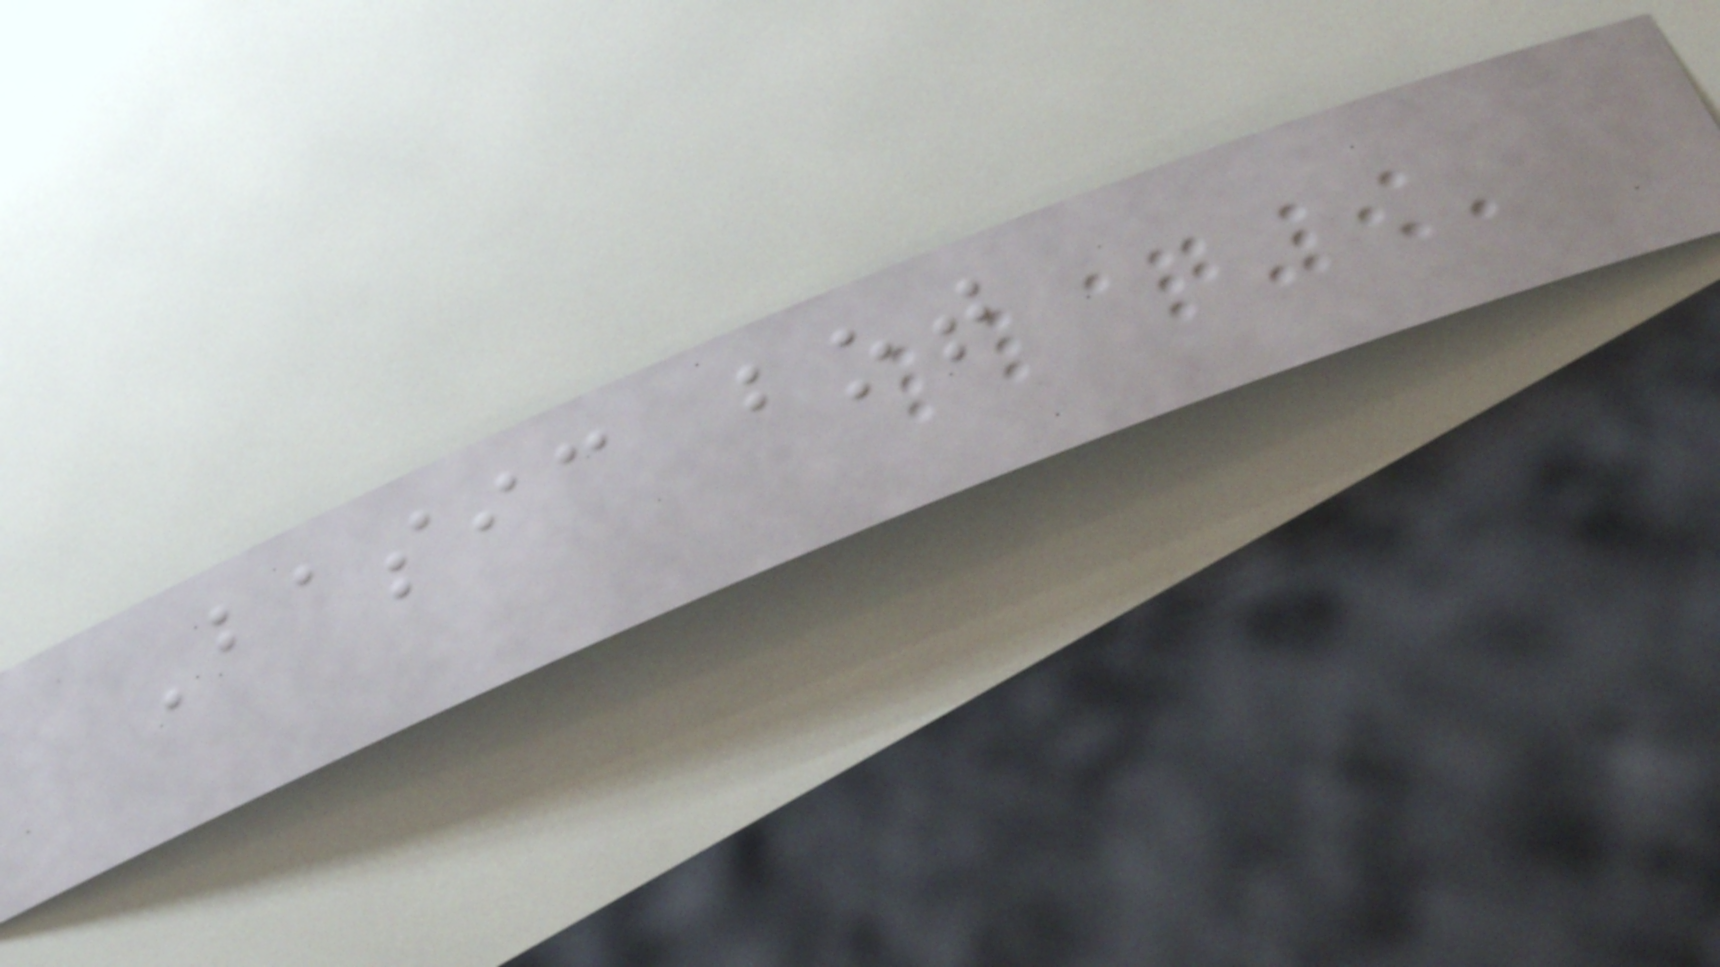Basic bot
